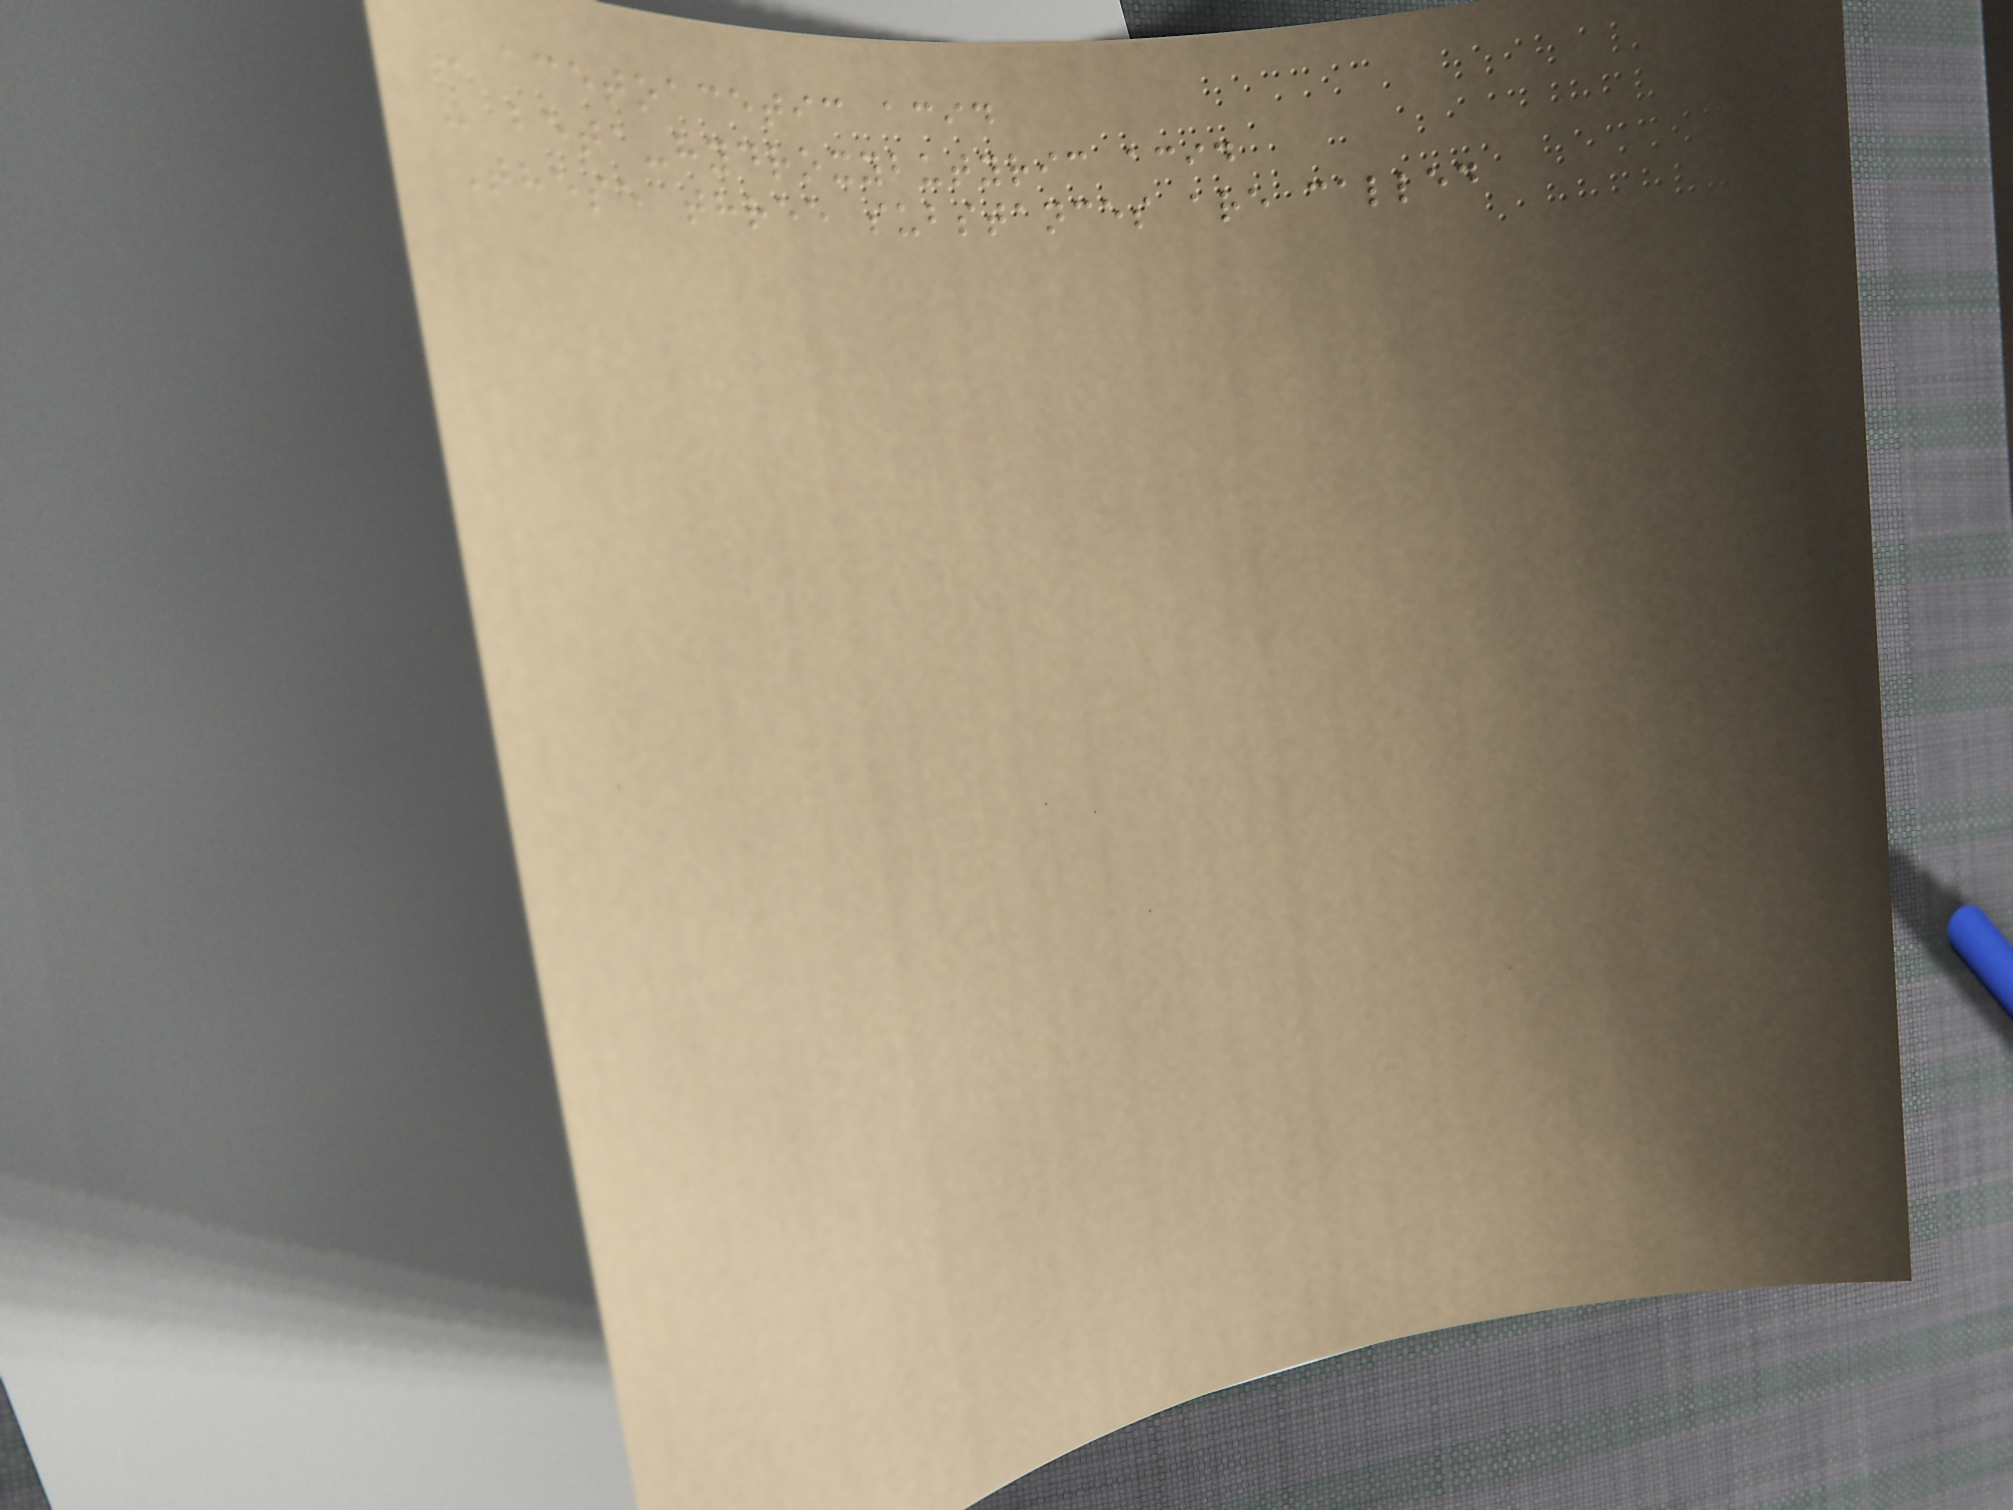- acetoacetic acid
- beta-hydroxybutyric acid
These three substances are called
